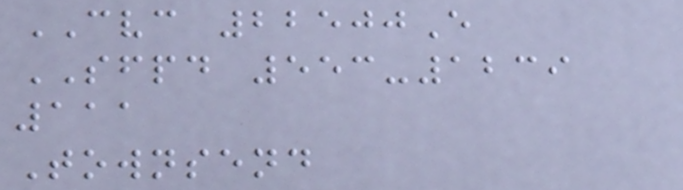CVC 22500E
SFPD 553-1239
111
Townsend
